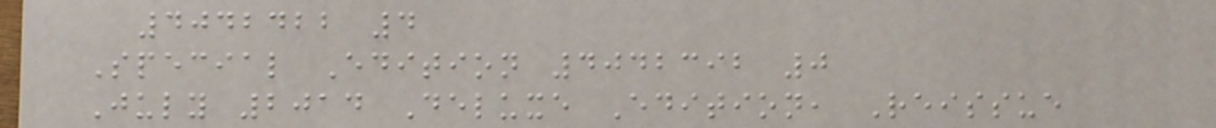4042422 4
Special Edition 4042392 0
July 2014 Deluxe Edition, Reissue
